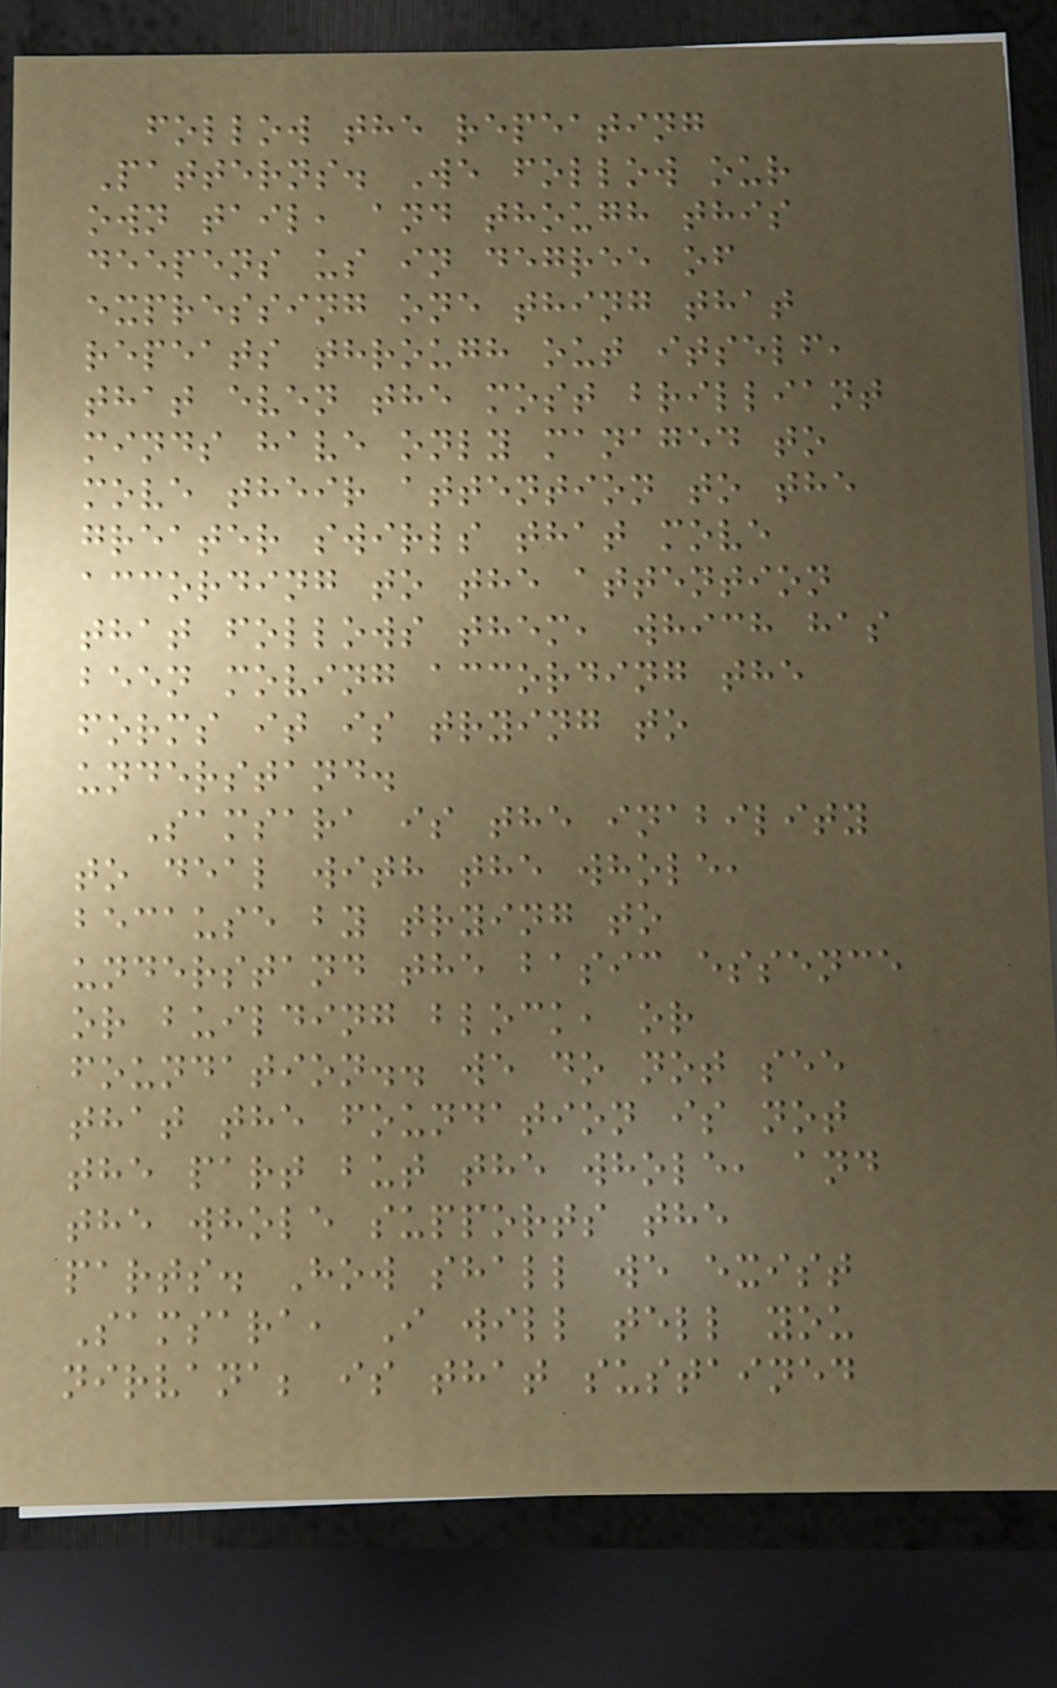follow the repeating
Patterns. We follow our
own tail, and though this
deepens us in degree of
expressing one thing that
repeats through out itself,
that even the most brilliant
minds have only managed to
move their attention to the
greater swirls that move
according to the attention
that follows them, which has
been moving according the
forms it is trying to
understand.
Samsara is the inability
to deal with the whole,
because by trying to
understand the basic essence
or building block, or
foundation.. we do not see
that the foundation is not
the part but the whole, and
the whole supports the
parts. How shall we exist
Samsara, I will tell you
nirvana; is that sustained
